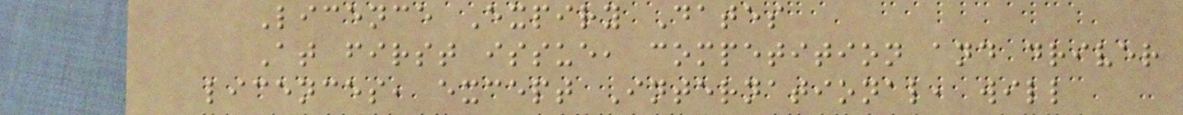Licence Expiry Dates
At first issue, competition and driver
licences, except International, will
